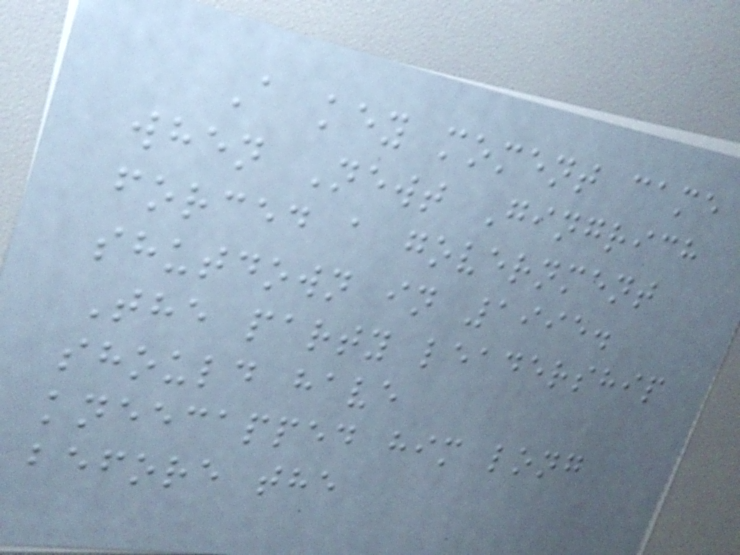A key moment came
when Newt Gingrich
forced a government
shutdown in 1995.
The party leadership
should have
kneecapped him long
before the
